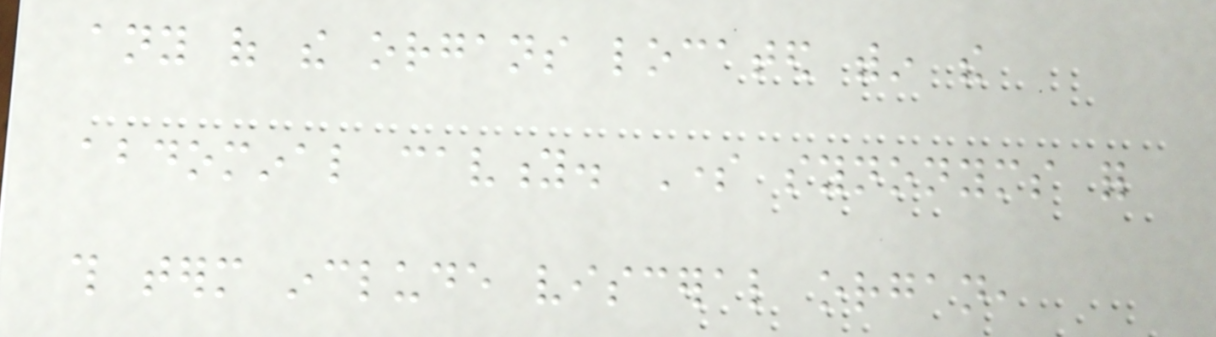any of the organs located within the
abdominal cavity. Some synonyms for
this term include visceral organ,
